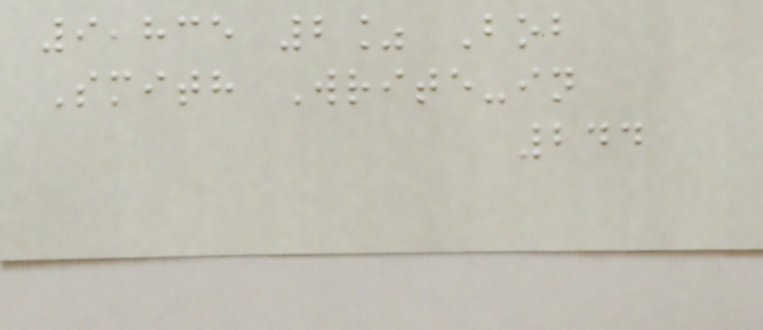9,835 2% Bob
Smith Write-in
244
